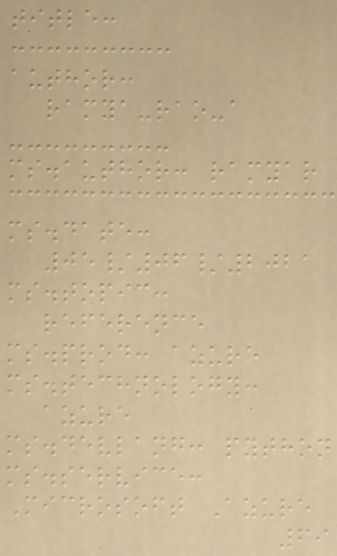title:
author:
ramya-rao-a
ms.author: ramyar
ms.date:
05/06/2021
ms.topic:
reference
ms.prod: azure
ms.technology:
azure
ms.devlang: python
ms.service:
Microsoft Azure
69
